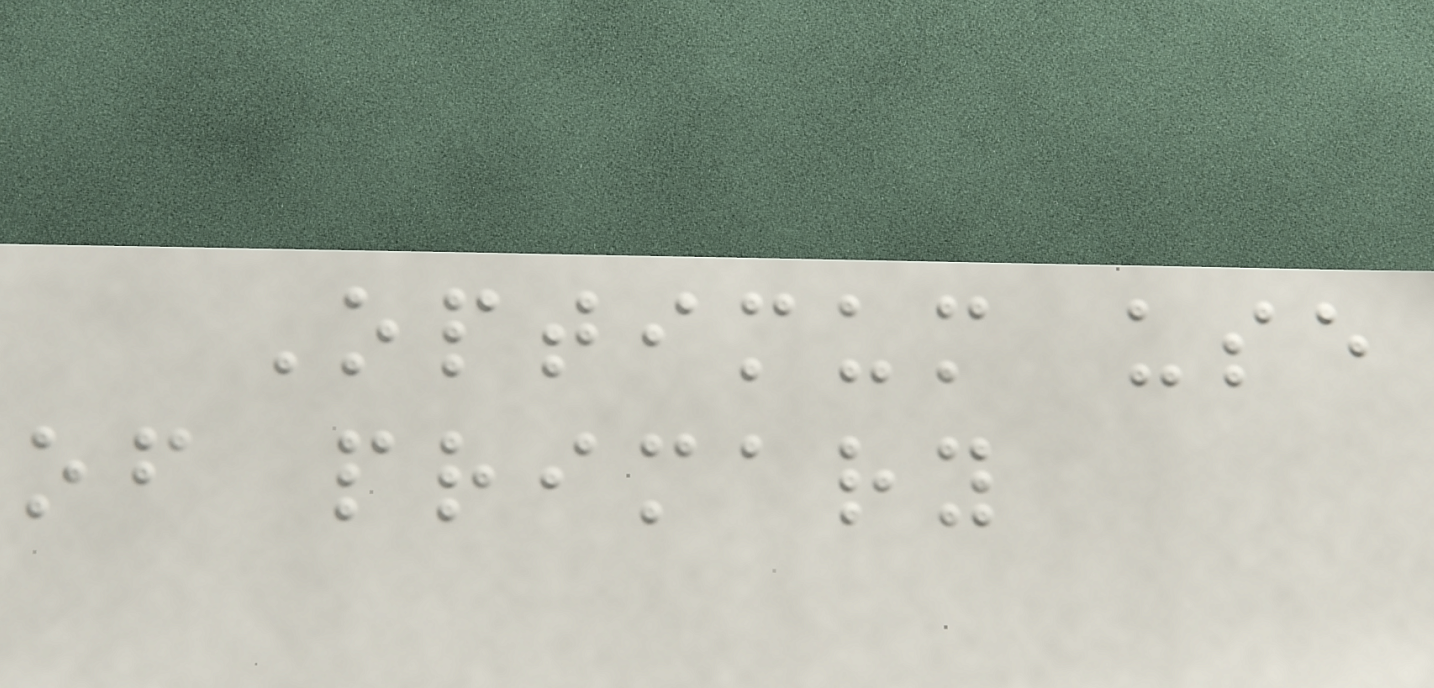Optimum use
of primary
